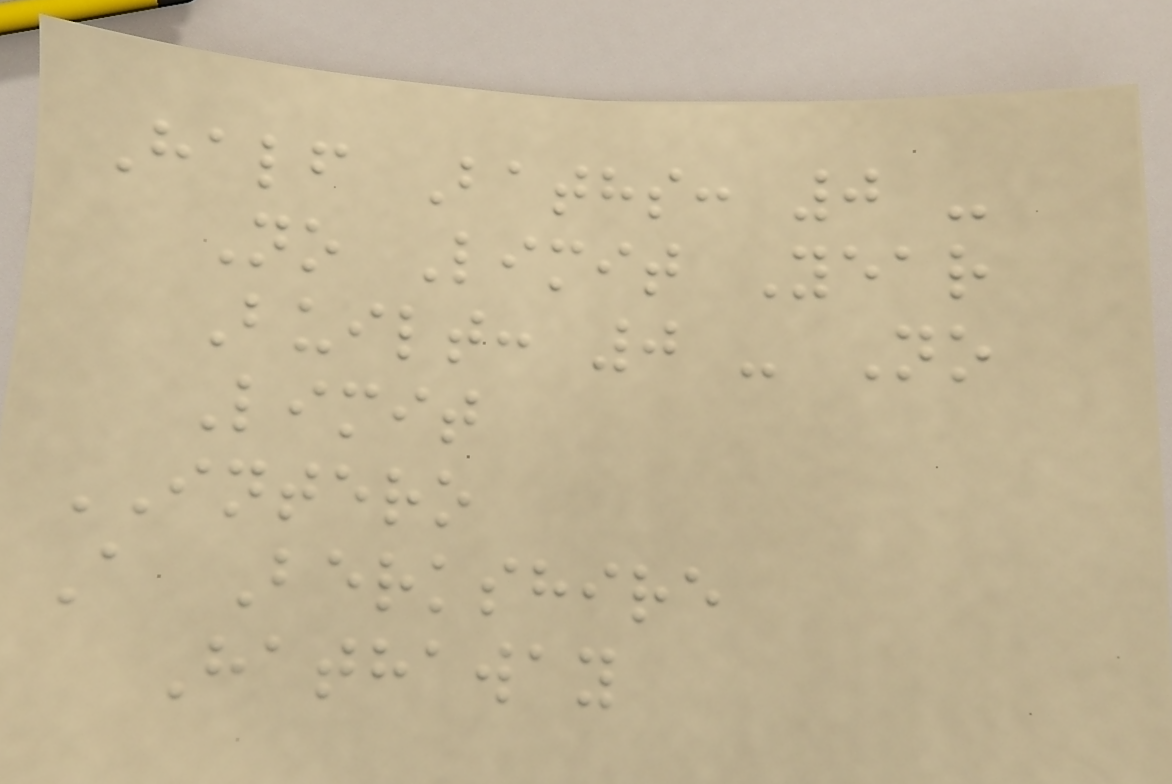Half Baths: 0 -
No Limit Year
Built: 0 - No
Limit
INTERO
A Berkshire
Hathaway
